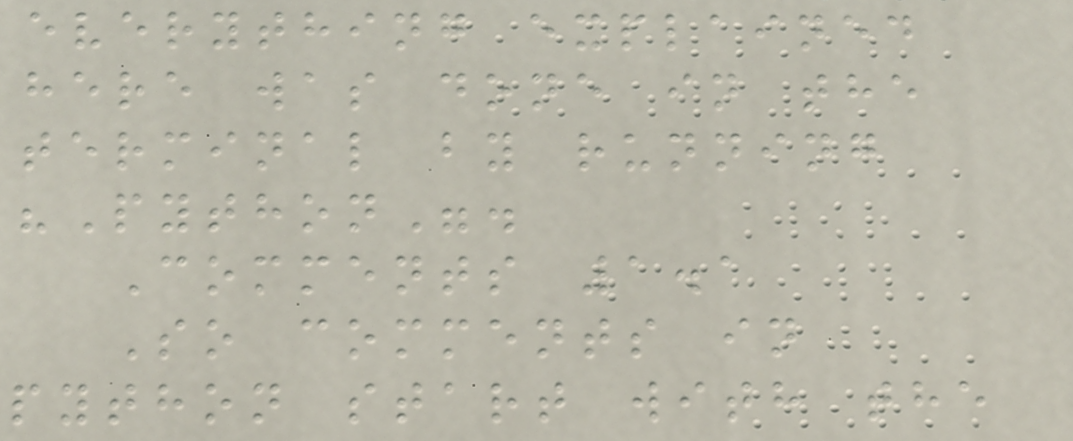everything explained
here was done in the
terminal by running
"Python".
Comments 1.1
So comments in
python start with the
